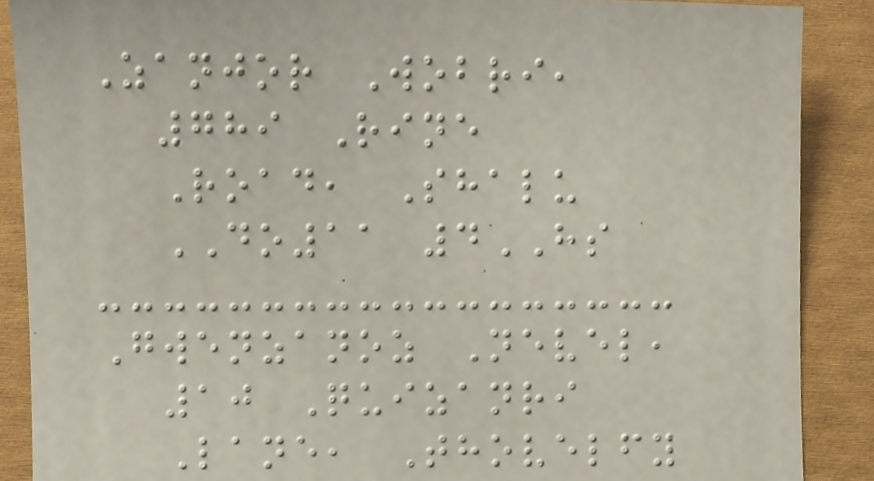Zanjor Wobri,
789 Rine
Road, Shalu
DO11 4HS
Gwenzanoz Nevel,
10 Quizanri
Lane, Thovelfy
